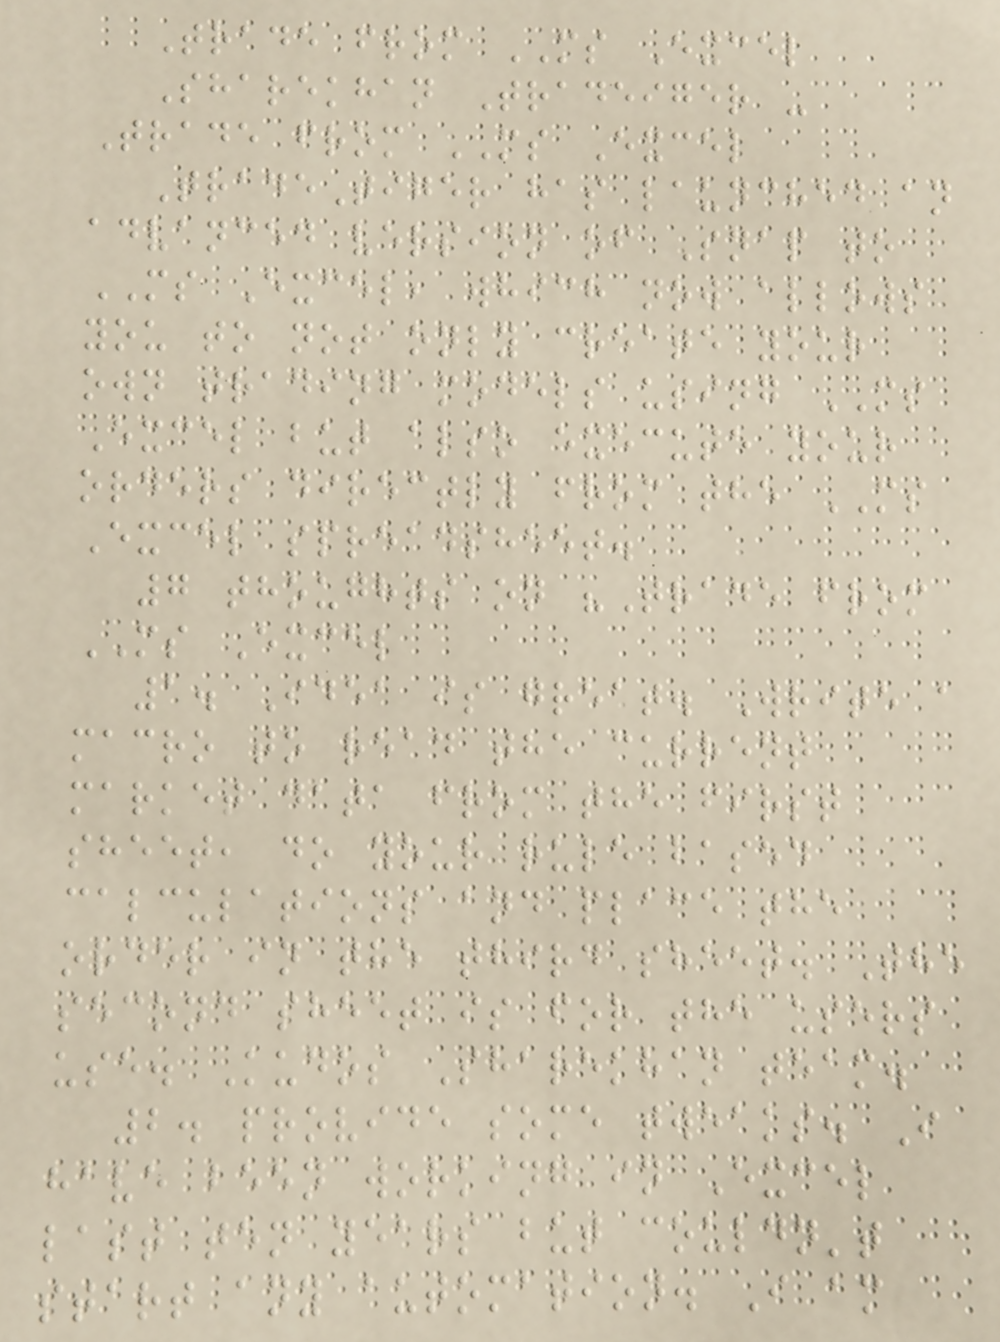Trade from MS Excel
Sharekhan Tradeiger -
Trade from MS Excel
TradeTiger has launched an
advanced version of Snap to
MS Excel, which now allows
you to not only create your
own trading models using MS
Excel but also execute your
orders directly from the MS
Excel spreadsheet.
7 thoughts on "Trade from
MS Excel
1. Idea is great. Write a
macro to read the current
market data from the first
sheet, do your rule based
calculations and place the
order in the third sheet. The
second sheet is for the users
use. Kudos Sharekhan team.
2. provide some tweaks. I
have been working in Excel
last ten years but couldn't
start any automation. I am
